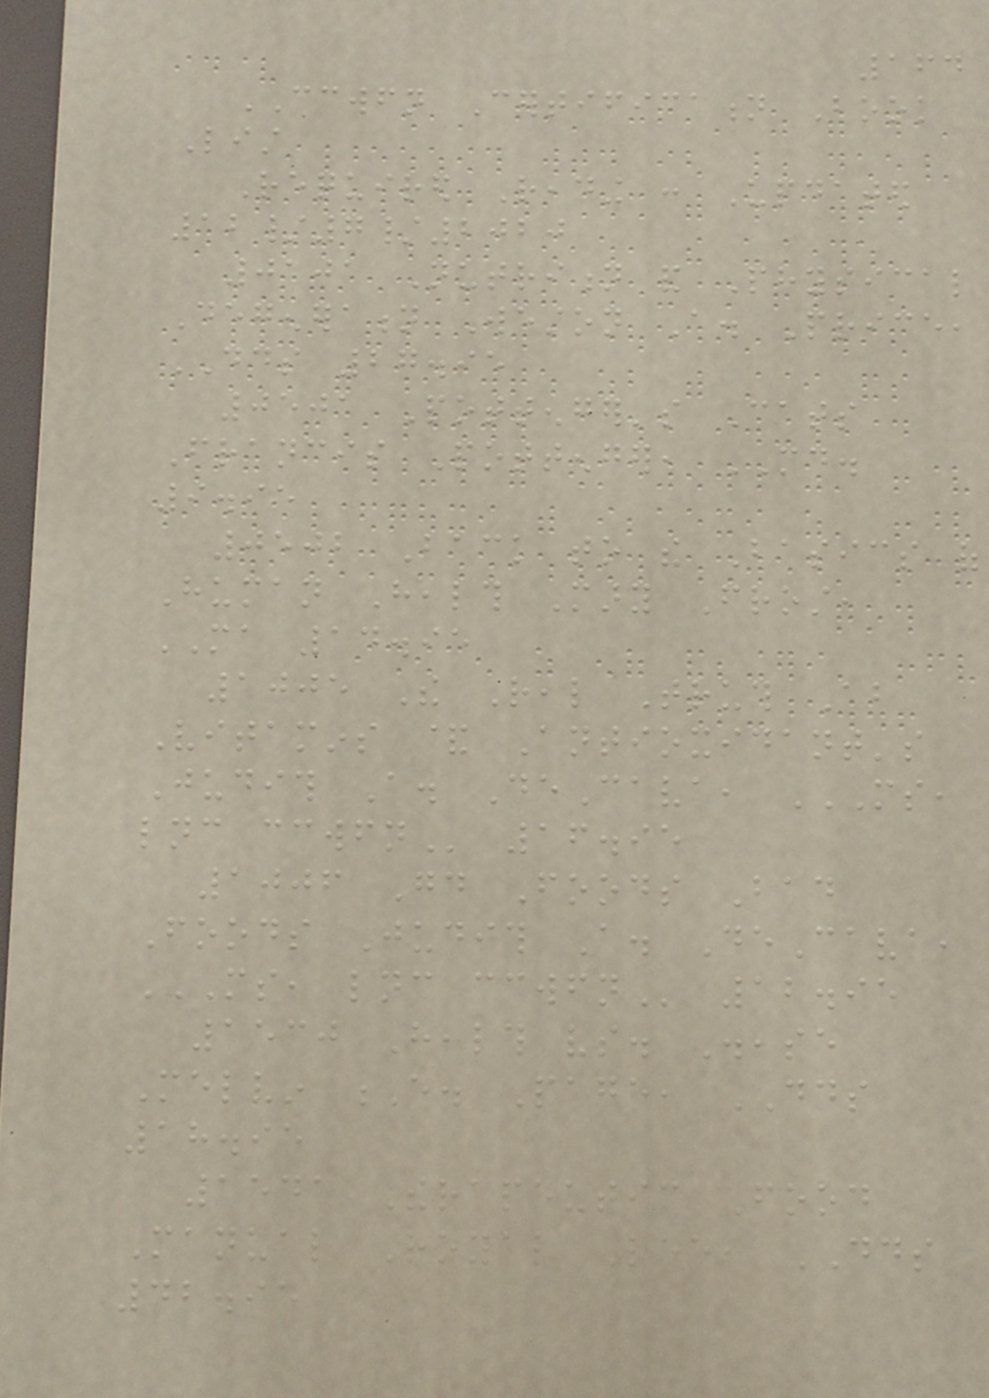164
CCWFN Certification Book
List
Required Reading : Updated
12/7/2020
0101 Nutrition and Physical
Degeneration Weston A. Price,
DDS 27.95
0501 Pottenger's Cats
Francis Pottenger, MD.
9.95
0502 Back to the Basics of
Human Health Mary Frost,
MA 14.95
1005 The Real Truth About
Vitamins & Antioxidant's
Judith A. DeCava, MS,
LNC CCWFN 16.95
1006 Good Foods Bad
Foods Judith A. DeCava,
MS, LNC CCWFN 12.95
1530 Health vs. Disease
Melvin E. Page, DDS
18.95
1541 Therapeutic Food
Manual Royal Lee, DDS
42.95
